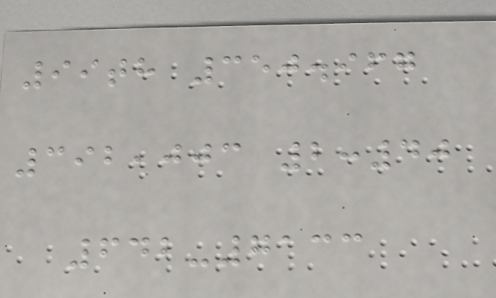99th 350.967
392,003 2:40
642-7133
